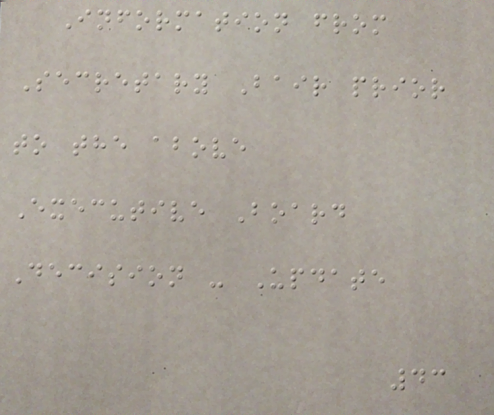Information from
Secretary Bair prior
to the above
Executive Board
Decision - Update
43
